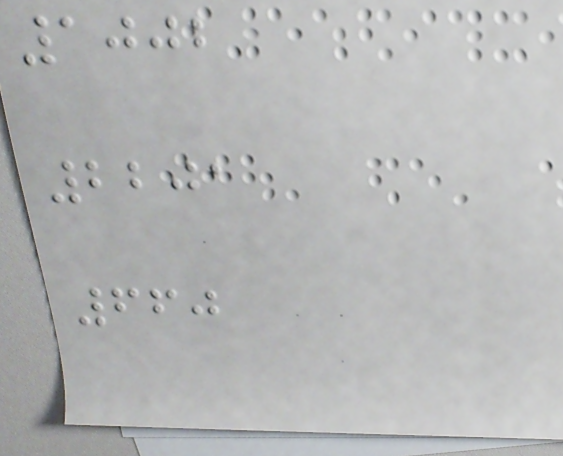1002
2201
660
